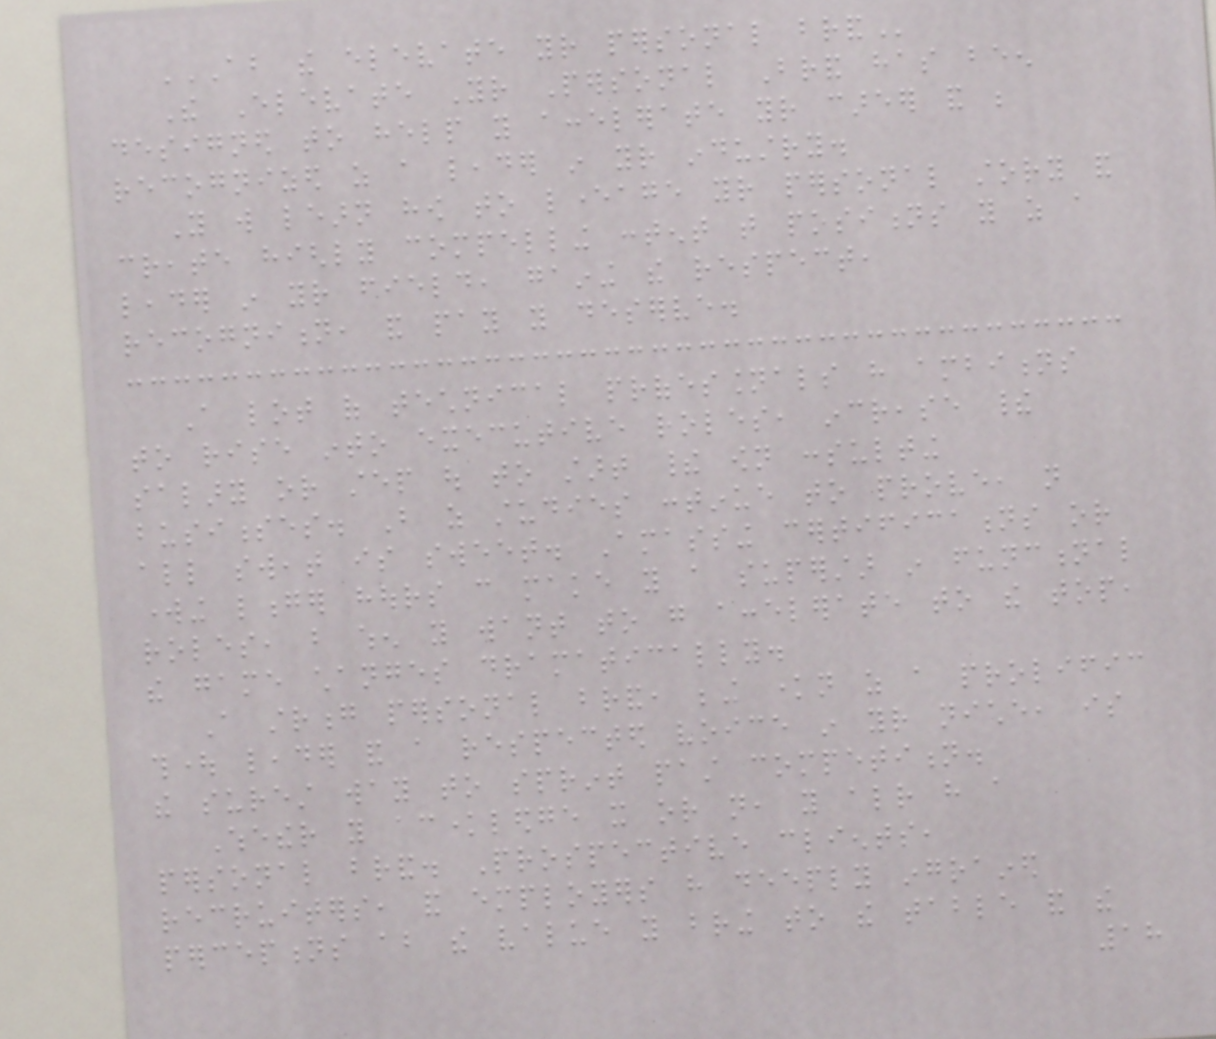ABOUT THE ELEVATE YOUR PERSONAL BRAND
The Elevate Your Personal Brand has been
designed to help you accelerate your career and be
recognized as a leader in your industry.
You will learn how to leverage your personal story and
create highly compelling content that positions you as a
leader in your field, gaining the respect,
recognition, and pay you deserve.
A lot of technical professionals have ambitions
to rise into executive roles, increase their
salary or step out to start their own consulting
businesses. But as studies continue to prove, not
all sweat is sweet. Amassing certifications or
working longer hours can make you a superstar in functional
roles, but when you want to go accelerate to the top,
the game changes dramatically.
A strong personal brand, being known as a prolific
thought leader and a respected voice in your niche, is
the surest way to sprint past competition.
Whether you acknowledge it or not, you already have a
personal brand. Prospective clients,
recruiters, and employers have deeply ingrained
perceptions about the value you bring to the table and the
18
